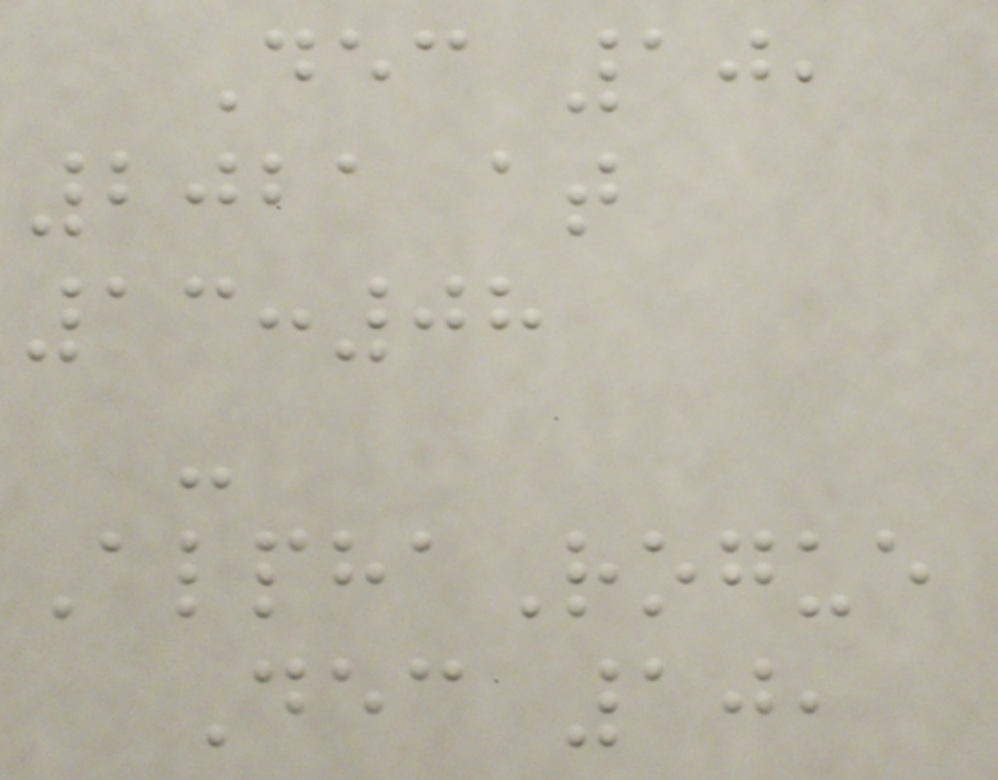Dec 10,
2021 at
13:08
-
AlphaRogue
Dec 10,
